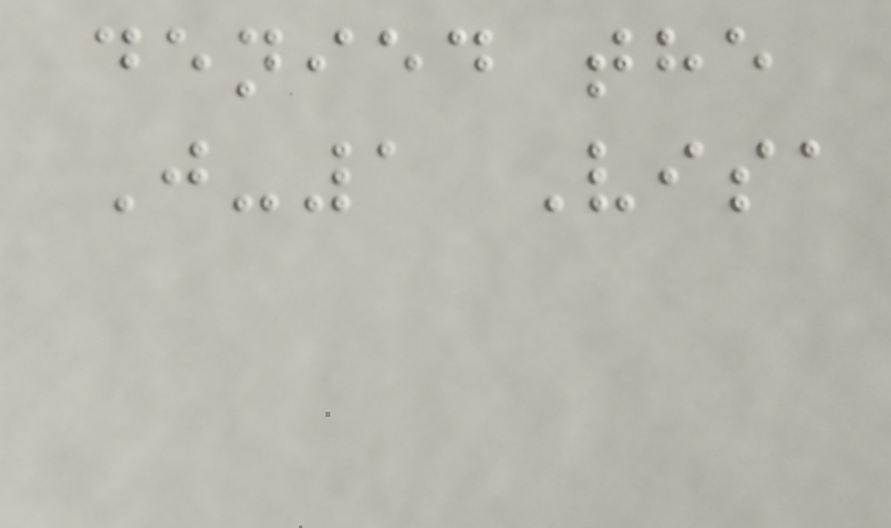denied the
J-1 Visa
